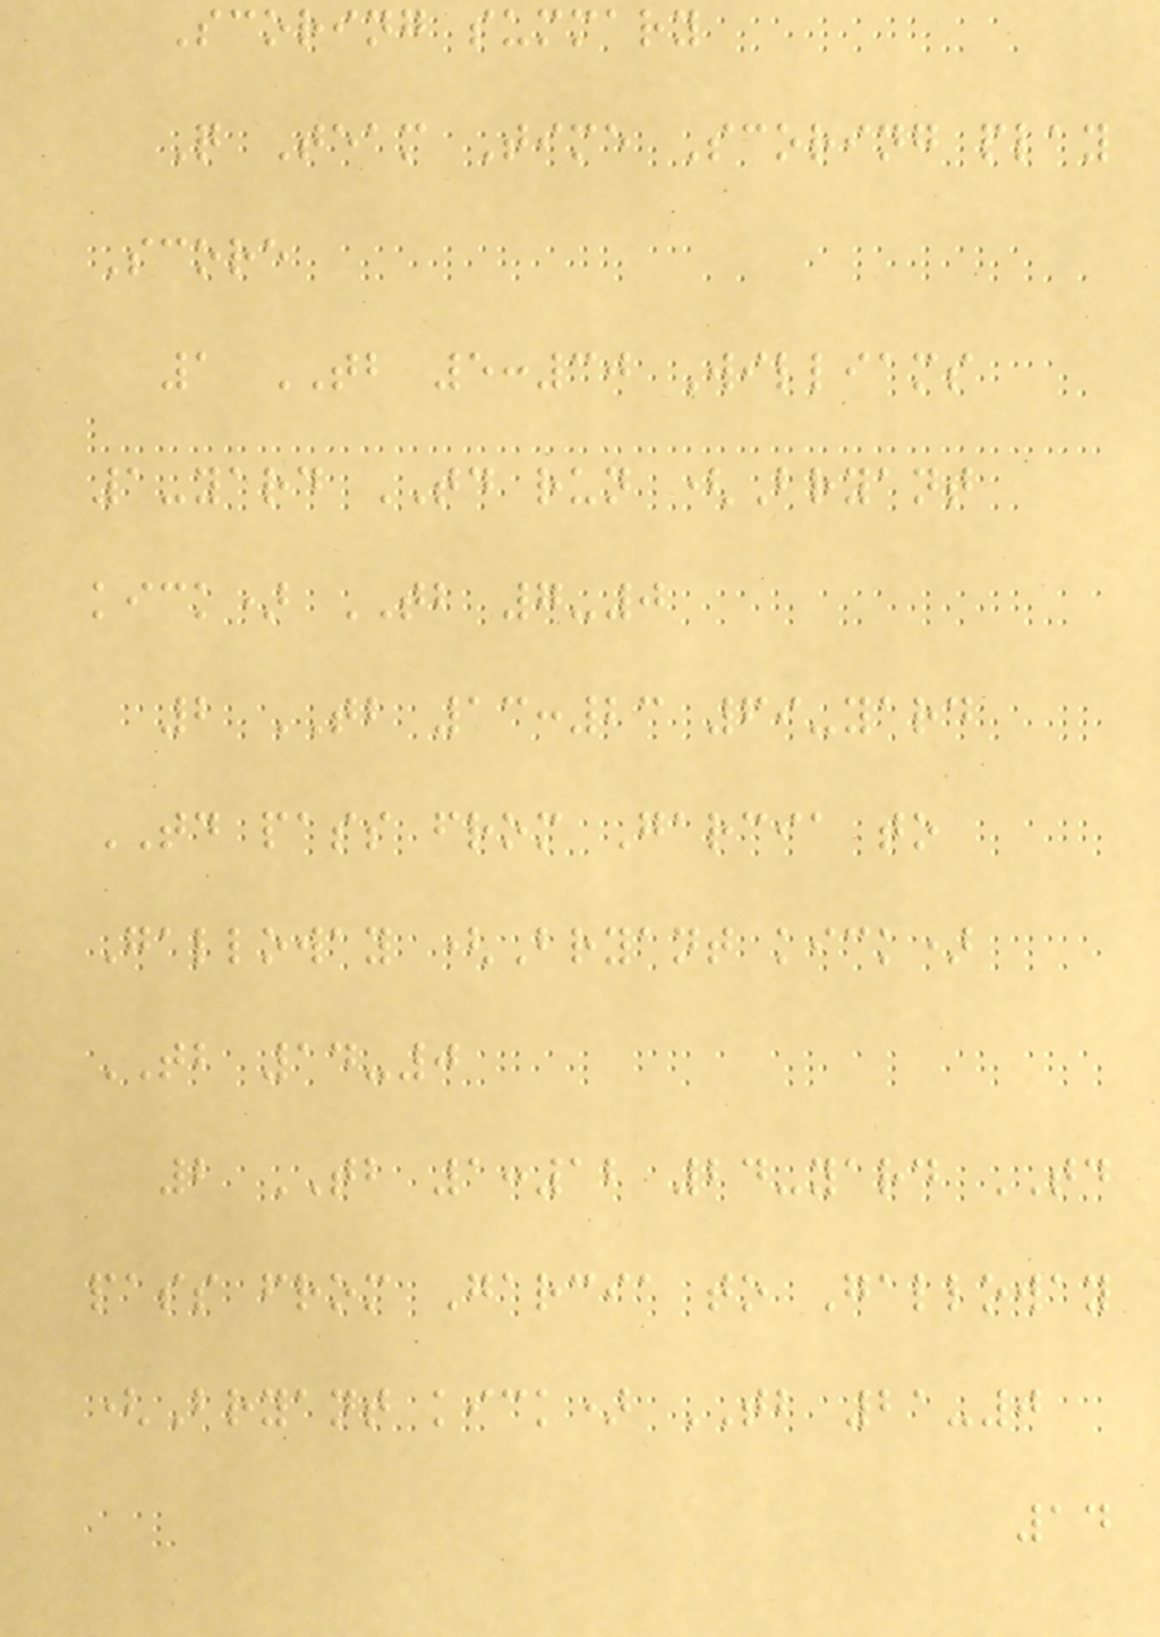Scoring summary
Q Team Time Scoring play
Score
1 TB 5:30 Williams
1-yard TD run (Bryant
kick) TB 7-0
2 TB 13:23 69-yard
TD pass from Garcia to
Galloway (Bryant kick)
TB 14-0
2 TB 1:12 24-yard TD
pass from Garcia to Galloway
(Bryant kick) TB 21-0
14
